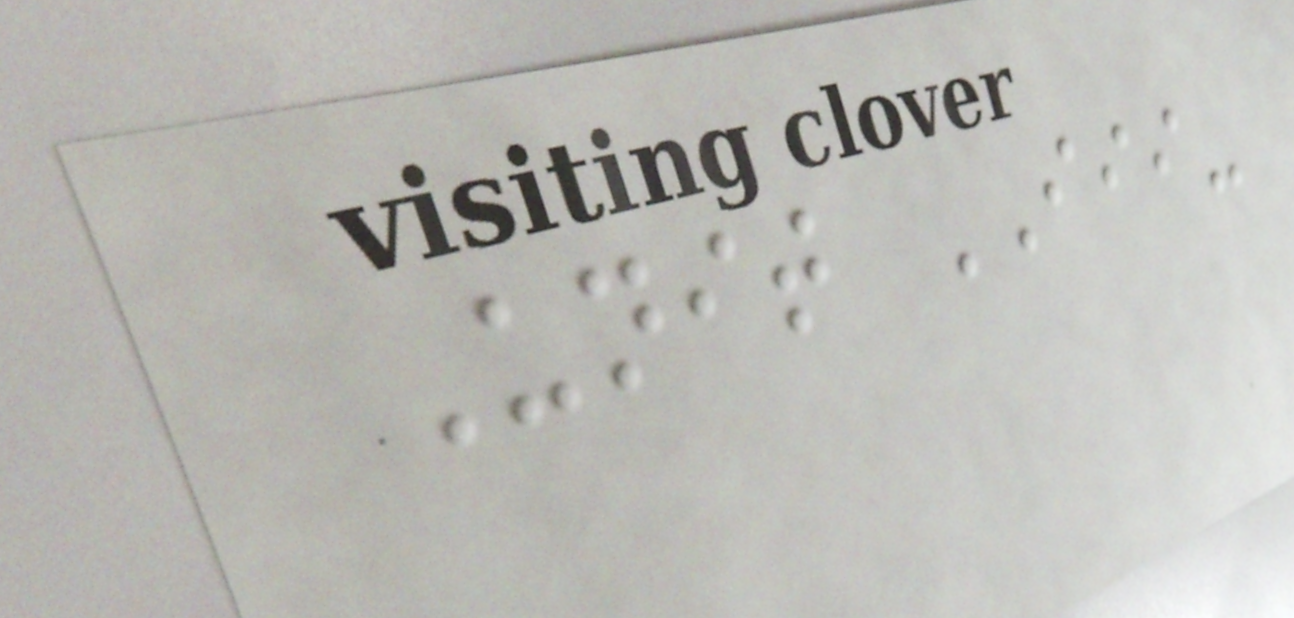Unit III-
